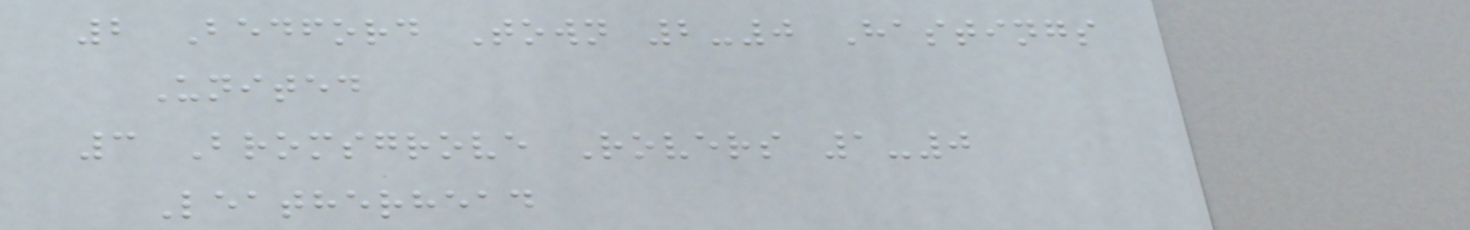2 Bedford Town 2-0 Hastings
United
3 Bromsgrove Rovers 1-0
Leatherhead
